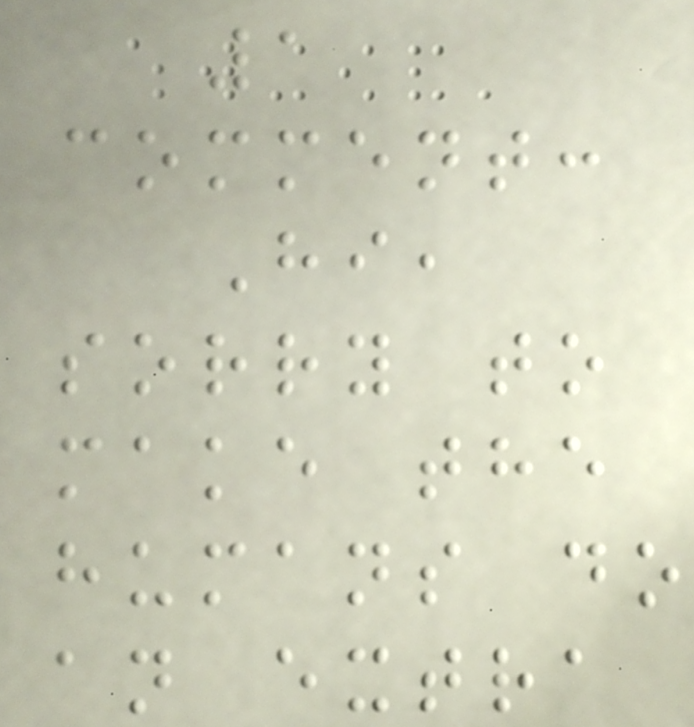1
comment:
Hi,
sorry to
make the
humans do
an extra
